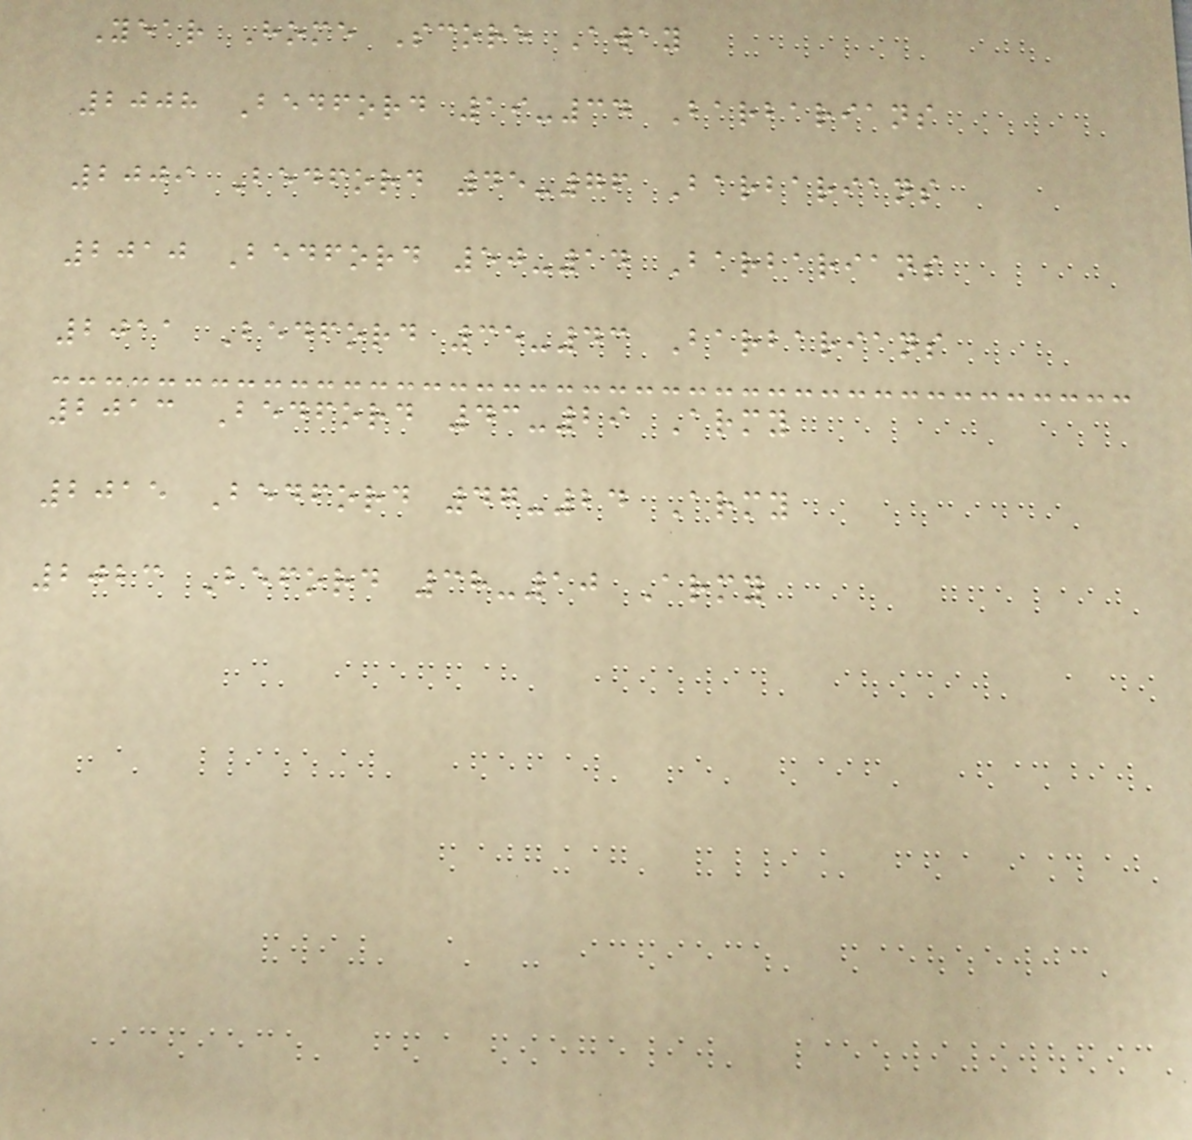Year Home Score Away
2008 Bedford 19-34 Barbarians
2009 Bedford 45-76 Barbarians
2010 Bedford 50-14 Barbarians
2011 Bedford 35-43 Barbarians
2013 Bedford 43-29 Army
2015 Bedford 47-24 Army
2023 Beford 38-10 Army
